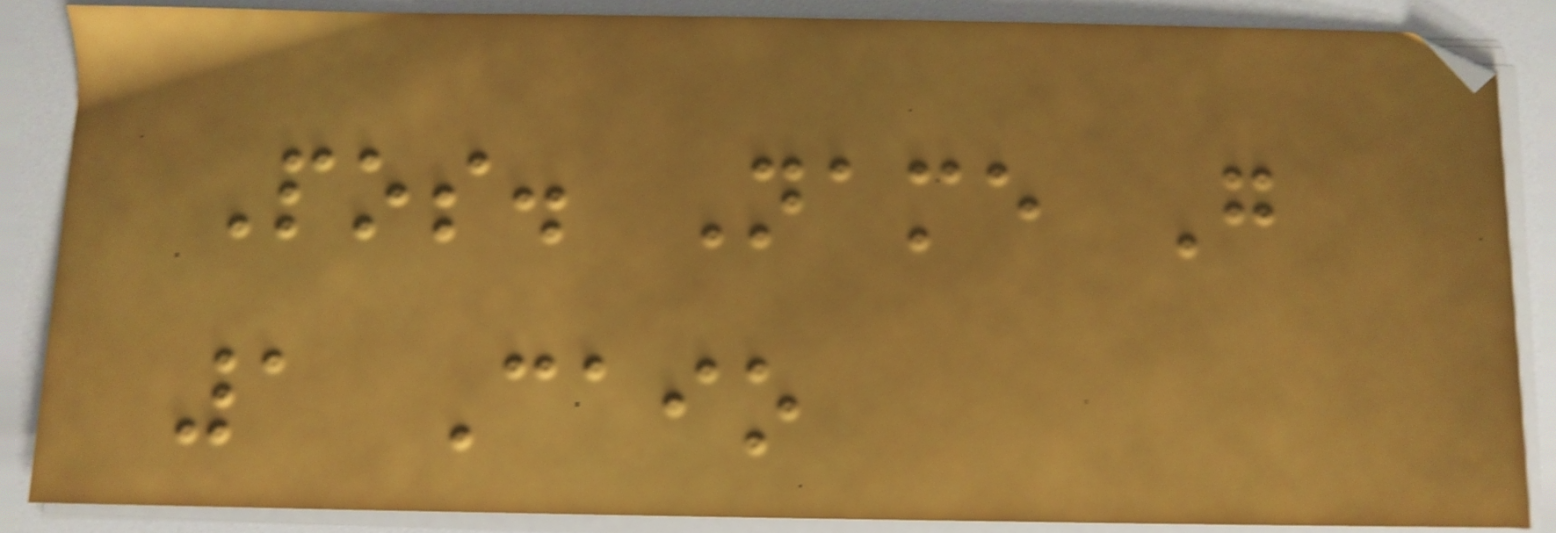Pos. Name G
1 Caio
